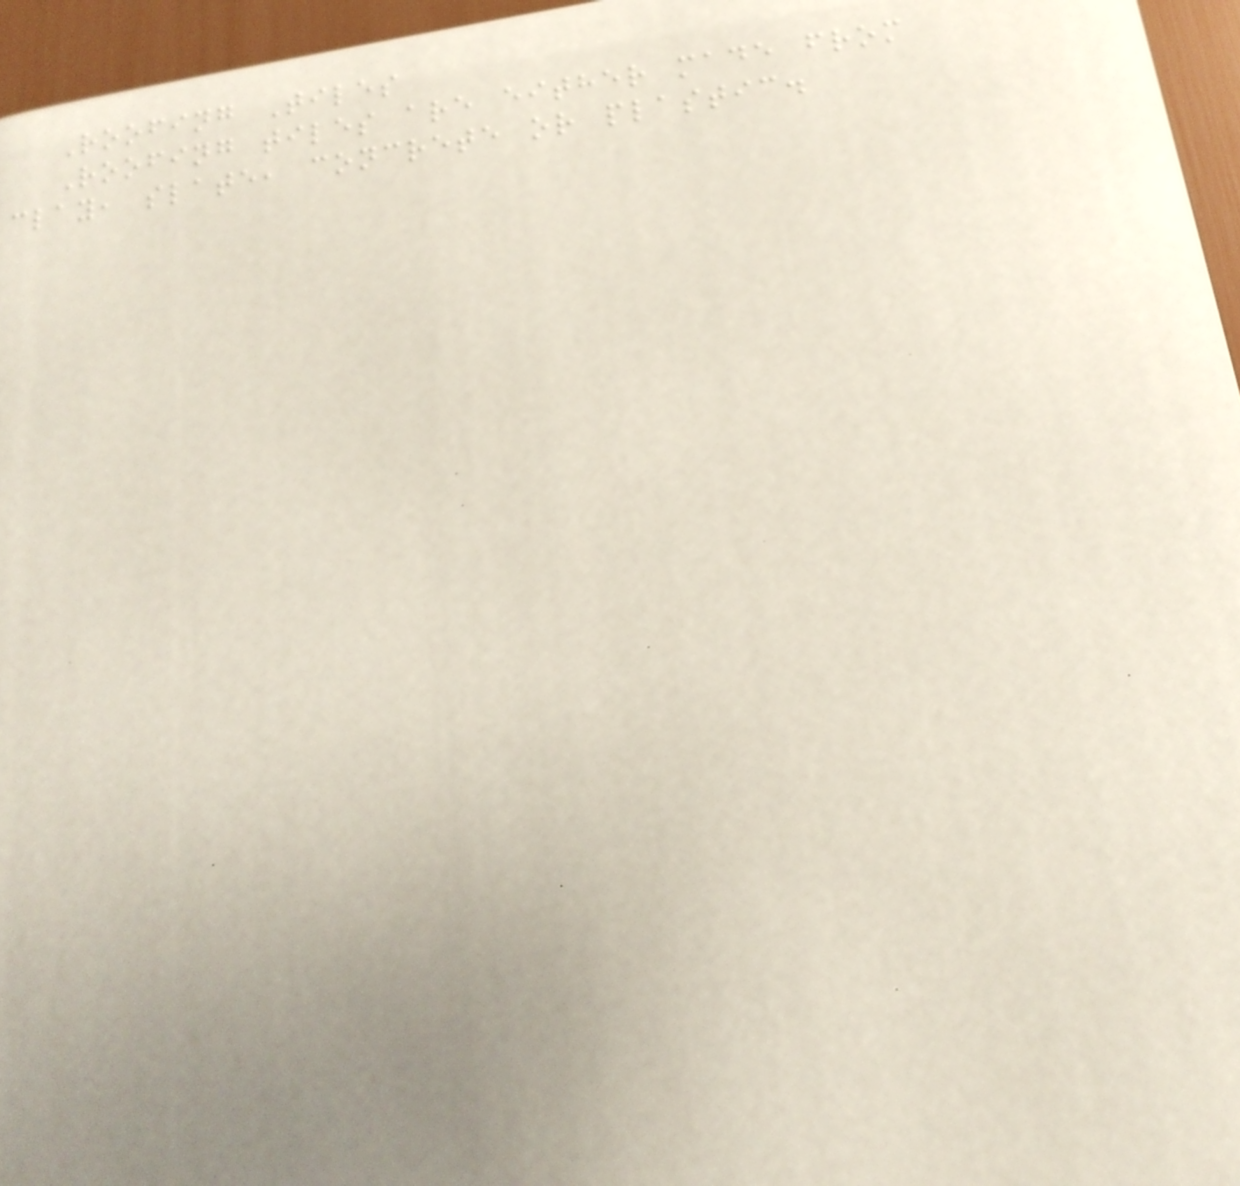Roofing Tiles
Roofing tiles are either made from
clay, slate, concrete or plastic.
